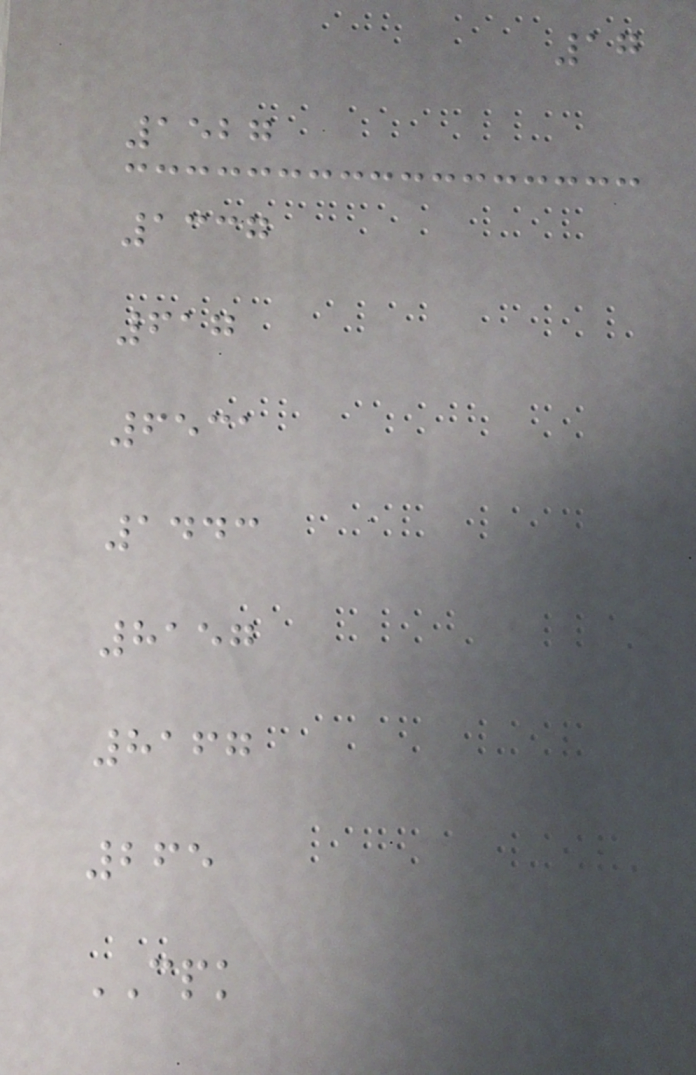17
1527
1337
617
6531
1443
8157
8167
265
CPK
